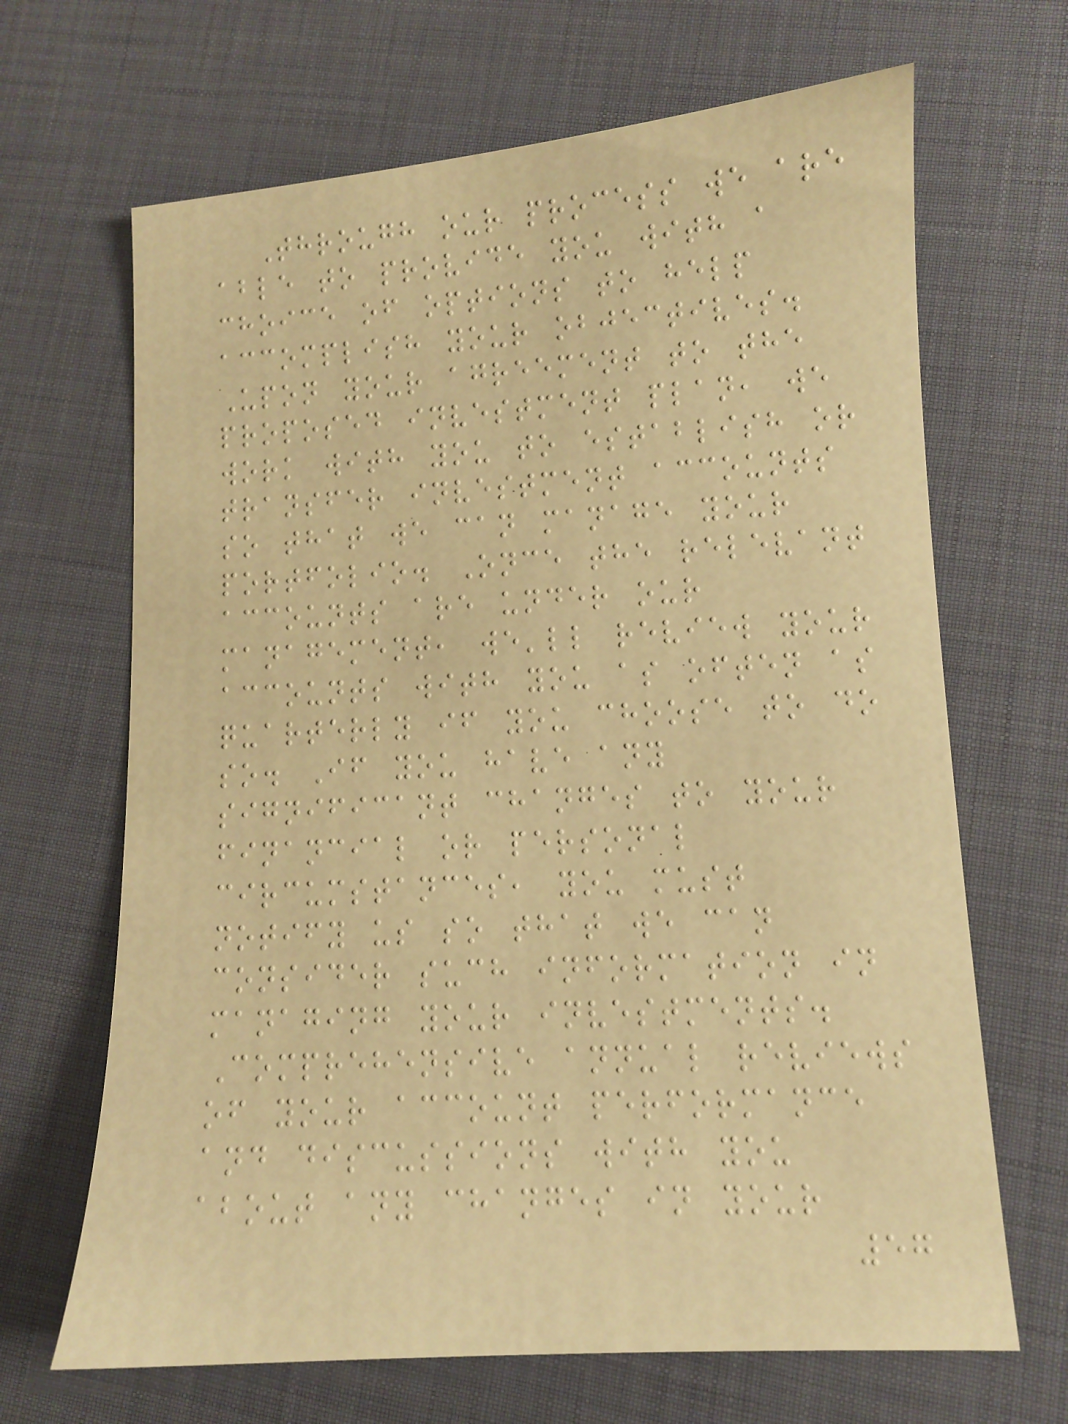Through our process we are
able to provide you with a
choice of options to help
accomplish your objectives.
Upon your agreement to the
proposed investment plan, we
work with you to establish or
transfer investment accounts
so that we can manage your
portfolio. Once the relevant
accounts are under our
management, we'll review your
accounts with you as often as
quarterly if you choose to do
so. If you have any
significant changes to your
financial or personal
circumstances, you must
notify us so that we can
consider such information in
managing your investments.
Comprehensive annual reviews
of your account performance
and discussions with you
about any changes in your
57
